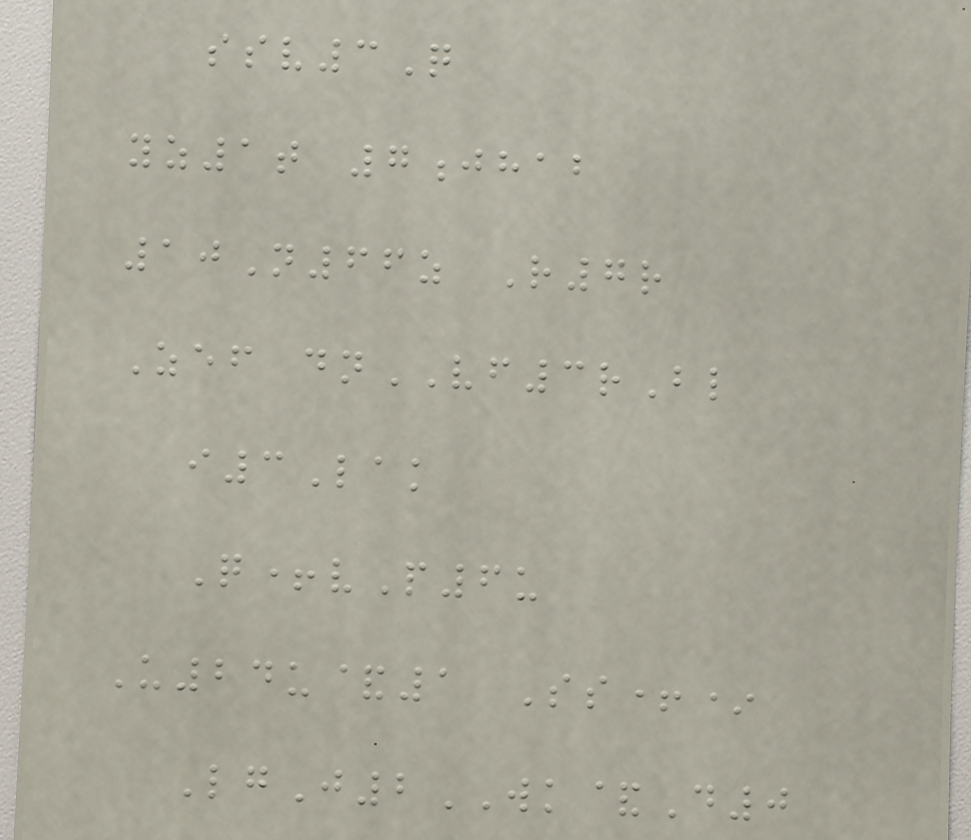ssv3Q
yz1t 7jhab
10N66z R7r
Zef dnVF3rBl
i3Lak
Q+vP6u
U24u&1 Ss+*
LgJ2WK&D0
